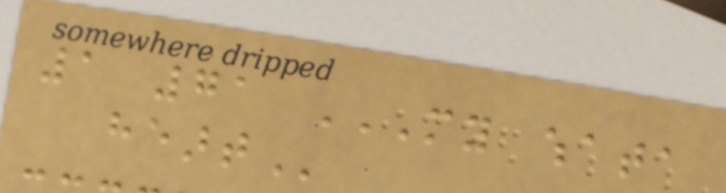1 71 MY WHATA
HEART
